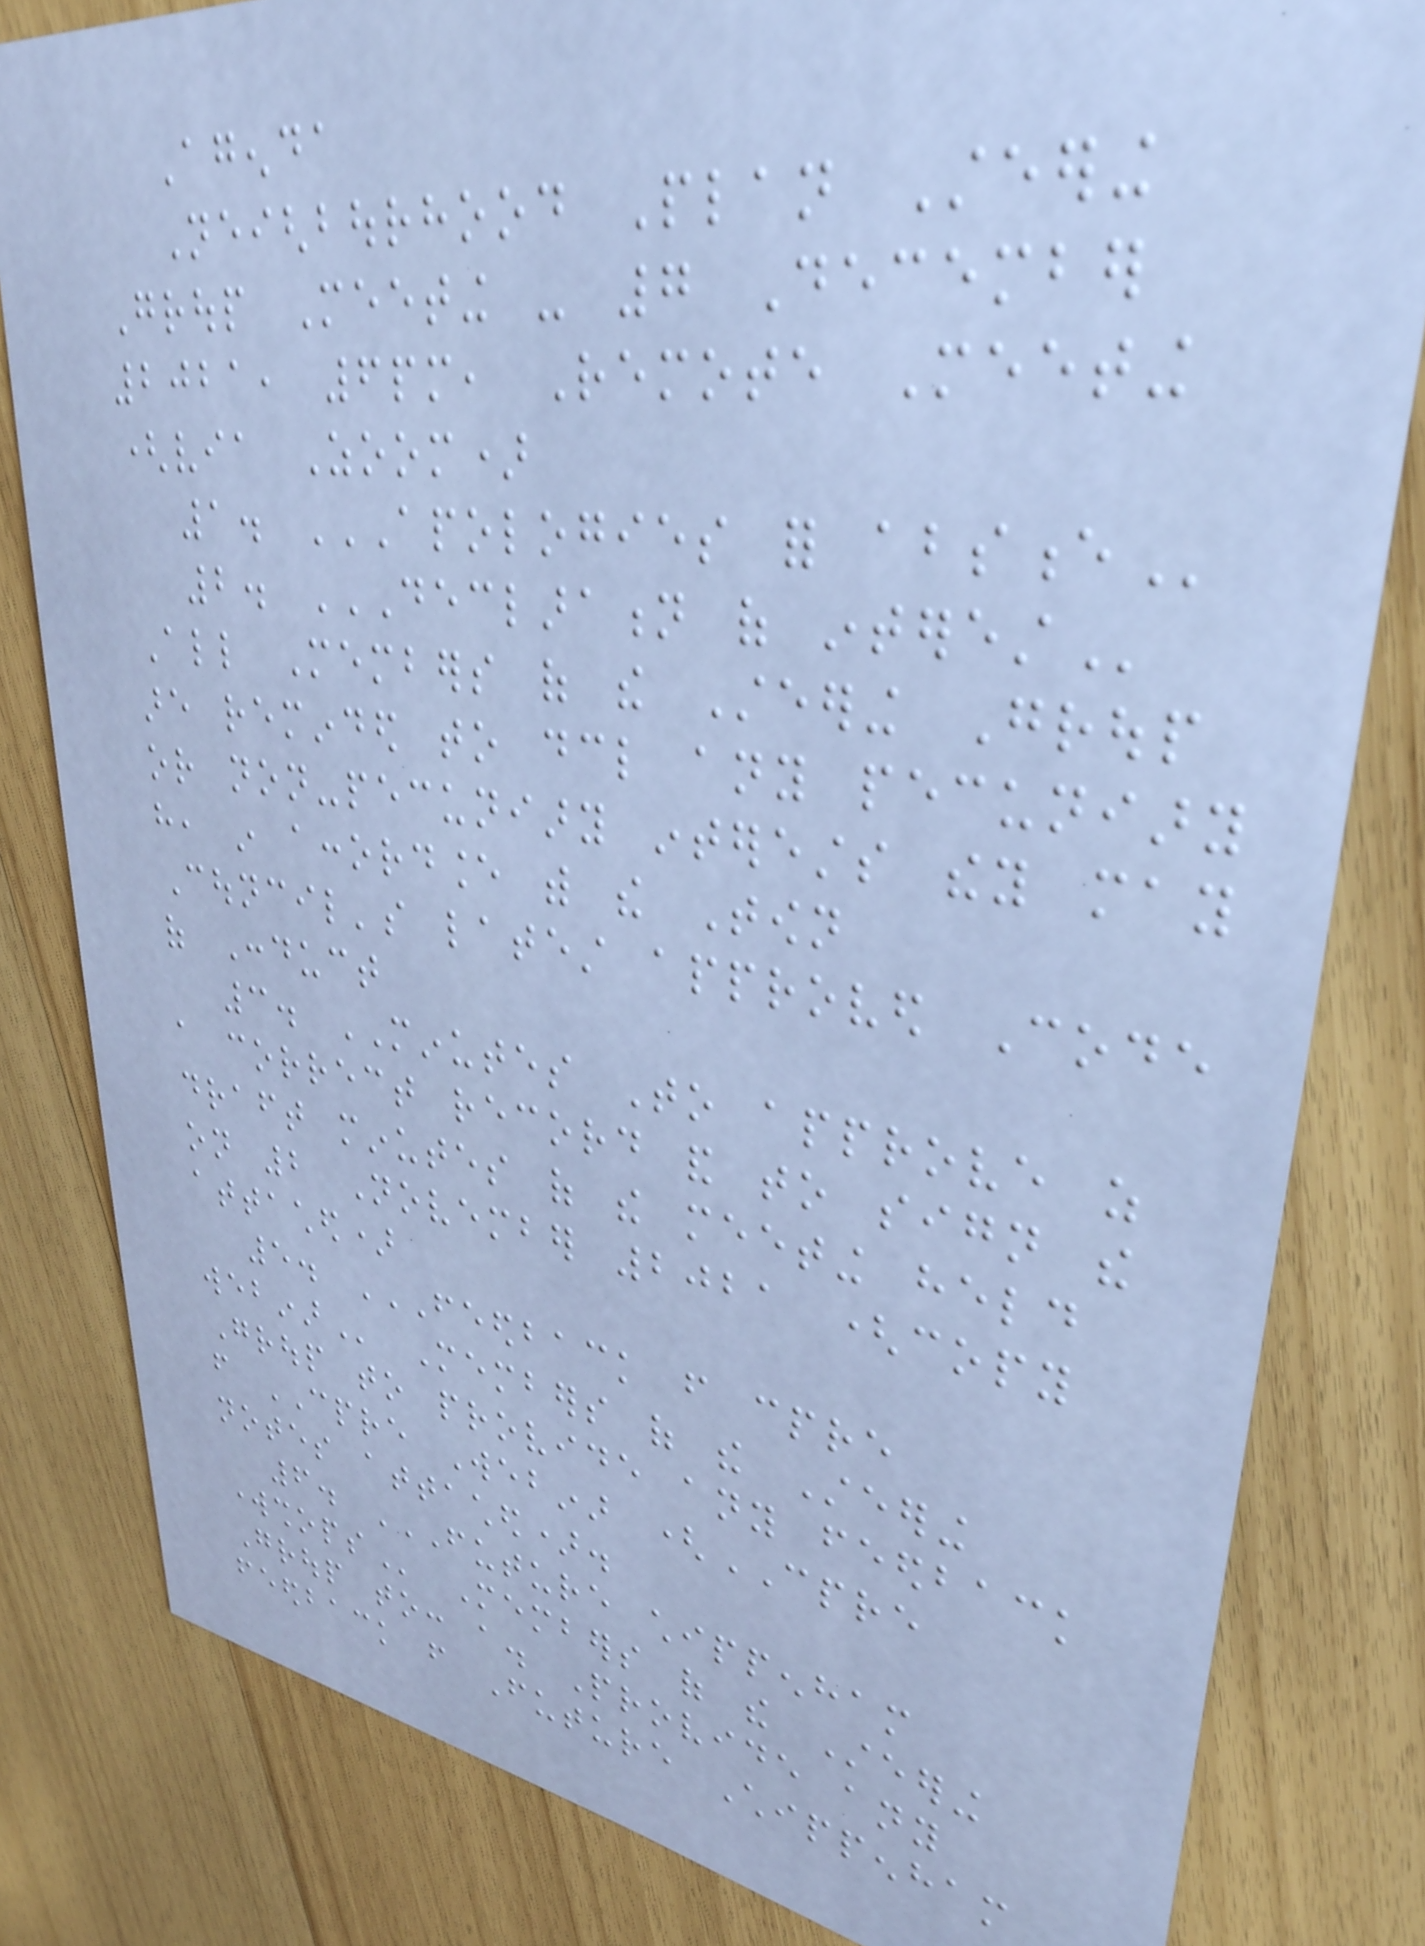Agenda
Neighbourhood Plan Steering
Group Meeting - 7 December
2021, 6pm, Remote Meeting
(via Zoom)
1. APOLOGIES FOR ABSENCE
2. DECLARATION OF INTEREST
All Members of the Steering Group
are reminded to declare any pecuniary
or non-pecuniary interests they may
have, in accordance with the Town
Council's latest approved Code
of Conduct
3. MINUTES To approve as
a correct record and to sign the
draft minutes of the meeting held
on 2 November 2021 (copy
attached)
5. FEEDBACK FROM CPRE
WEBINAR Members of the Steering
Group to provide any feedback
from CPRE Webinar (CPRE
notes attached).
6. FUTURE CHIPPENHAM
WORKSHOPS Members of the Steering
Group to: a. Provide any
feedback from Future Chippenham
